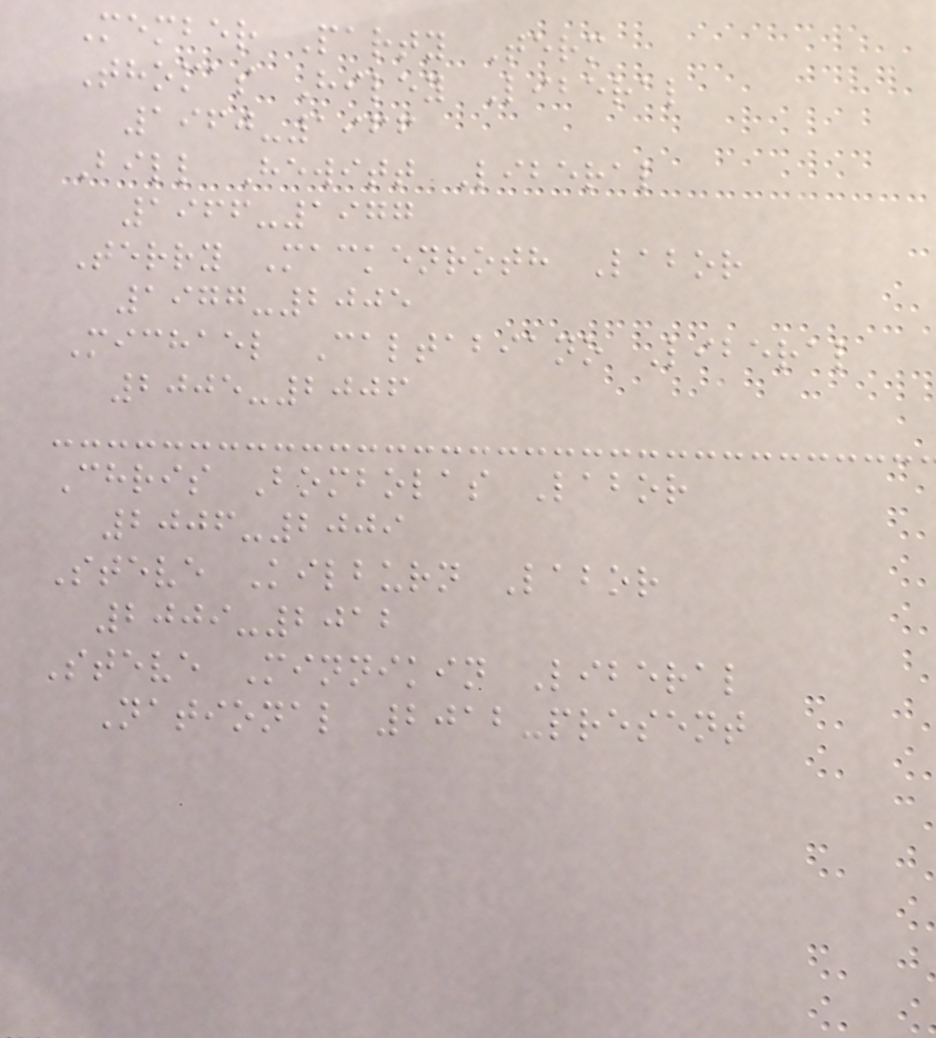Member Party Term
Thomas Hiley Liberal
1960-1966
Bill Hewitt Liberal
1966-1977
Terry Mackenroth Labor
1977-2005
Michael Caltabiano Liberal
2005-2006
Chris Bombolas Labor
2006-2009
Steve Kilburn Labor
2009-2012
Steve Minnikin Liberal
National 2012-present
